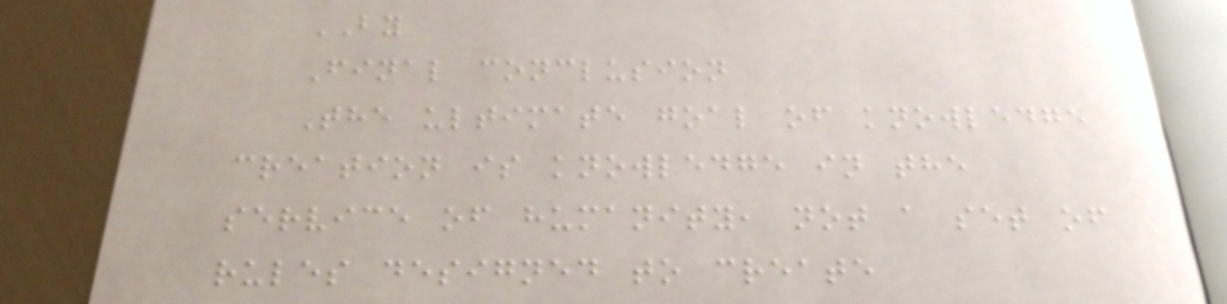BY
Final conclusion
The ultimate goal of knowledge
creation is knowledge in the
service of humanity, not a set of
rules designed to create
